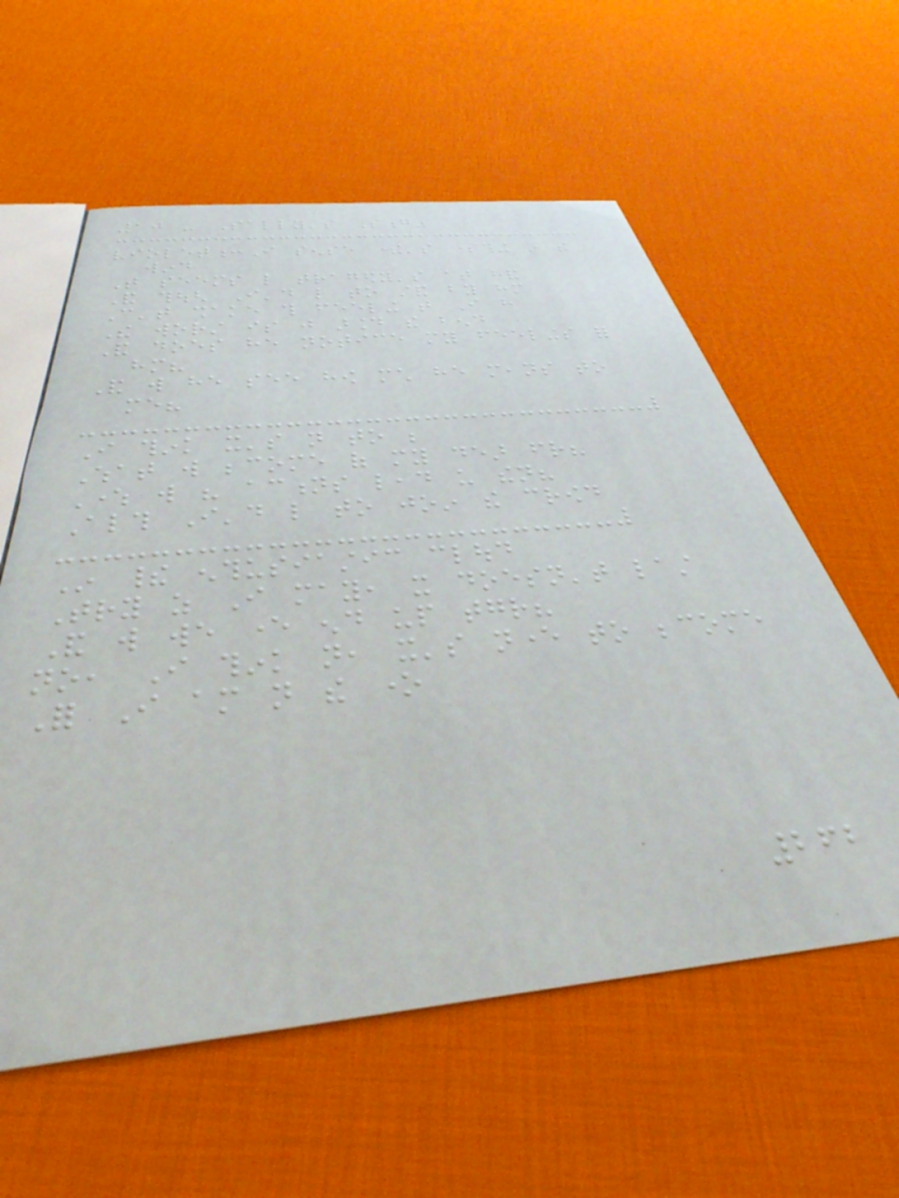10 - Sally's Song"
violet:I sense there's something in the
wind
That seems like tragedy's at hand
And though I'd like to stand by him
Can't shake this feeling that I have
The worst is just around the bend
And does he notice my feelings for
him?
And will he see how much he means to
me?
I think it's not to be
What will become of my dear friend?
Where will his actions lead us then?
Although I'd like to join the crowd
In their enthusiastic cloud
Try as I may, it doesn't last
And will we ever end up together?
no, I think not, it's never to become
For I am not the one
262
